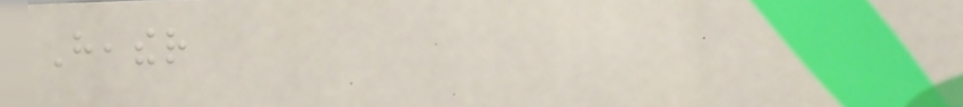Heather
